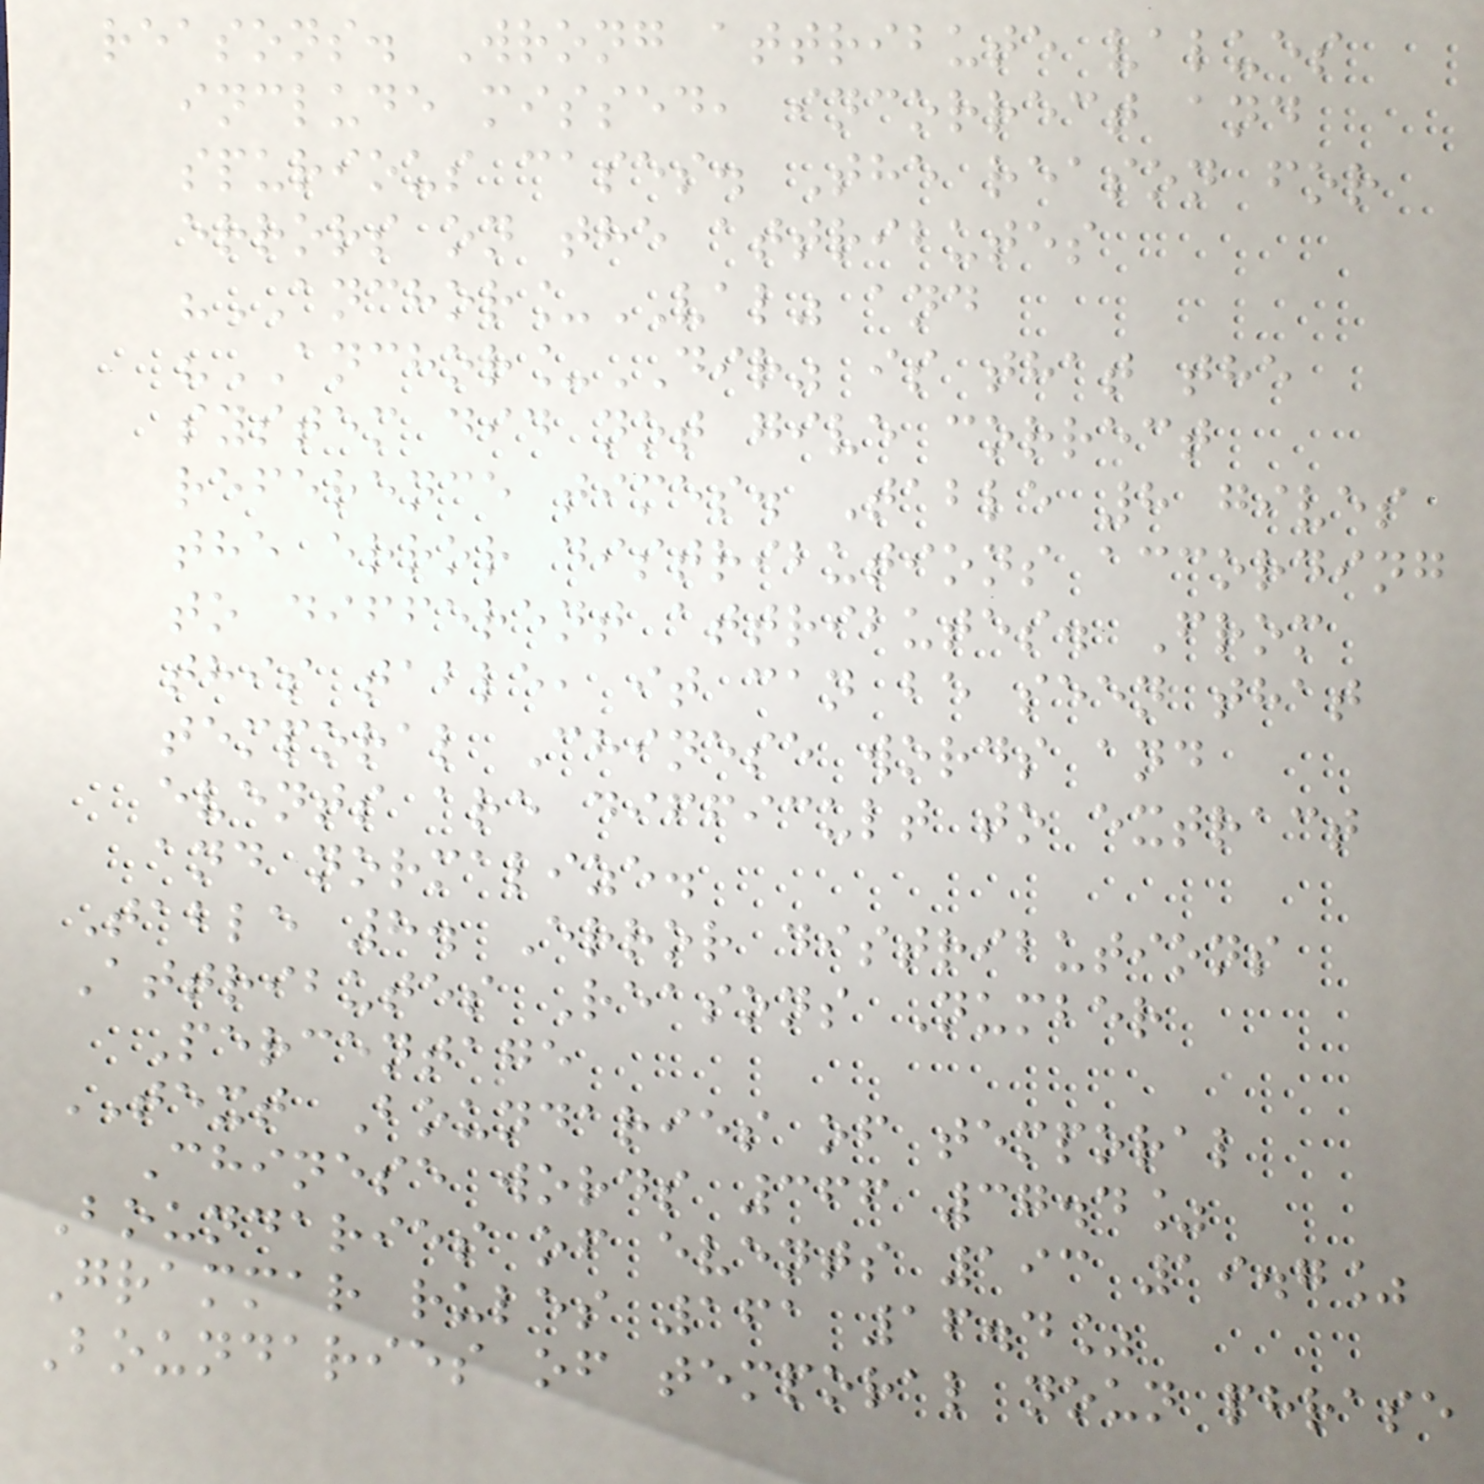reasons. Wrong attribute values
include missed, incorrect and
spurious cases. The reason for
errors on the attributes
"ANCHOR_VAL" and
"ANCHOR_DIR" is that the
system did not give correct
reference times. Table 8 gives
the error distributions according
to different attributes. From
this table, it can be seen that
temporal Chinese words and
events are difficult to extract
and normalize.
Table 8. Error distributions
Attributes Reasons Number
Percentage
TEXT Boundaries of temporal
Chinese words 366 37.4%
Boundaries of events 193 19.7%
Grammar rules 161 16.4%
Boundaries of temporal noun phrase
